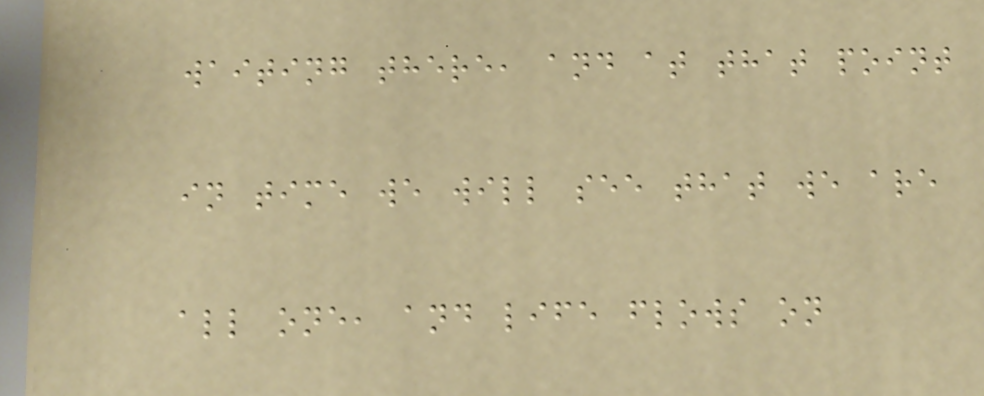waiting there, and at that point
in time we will see that we are
all one, and life flows on
